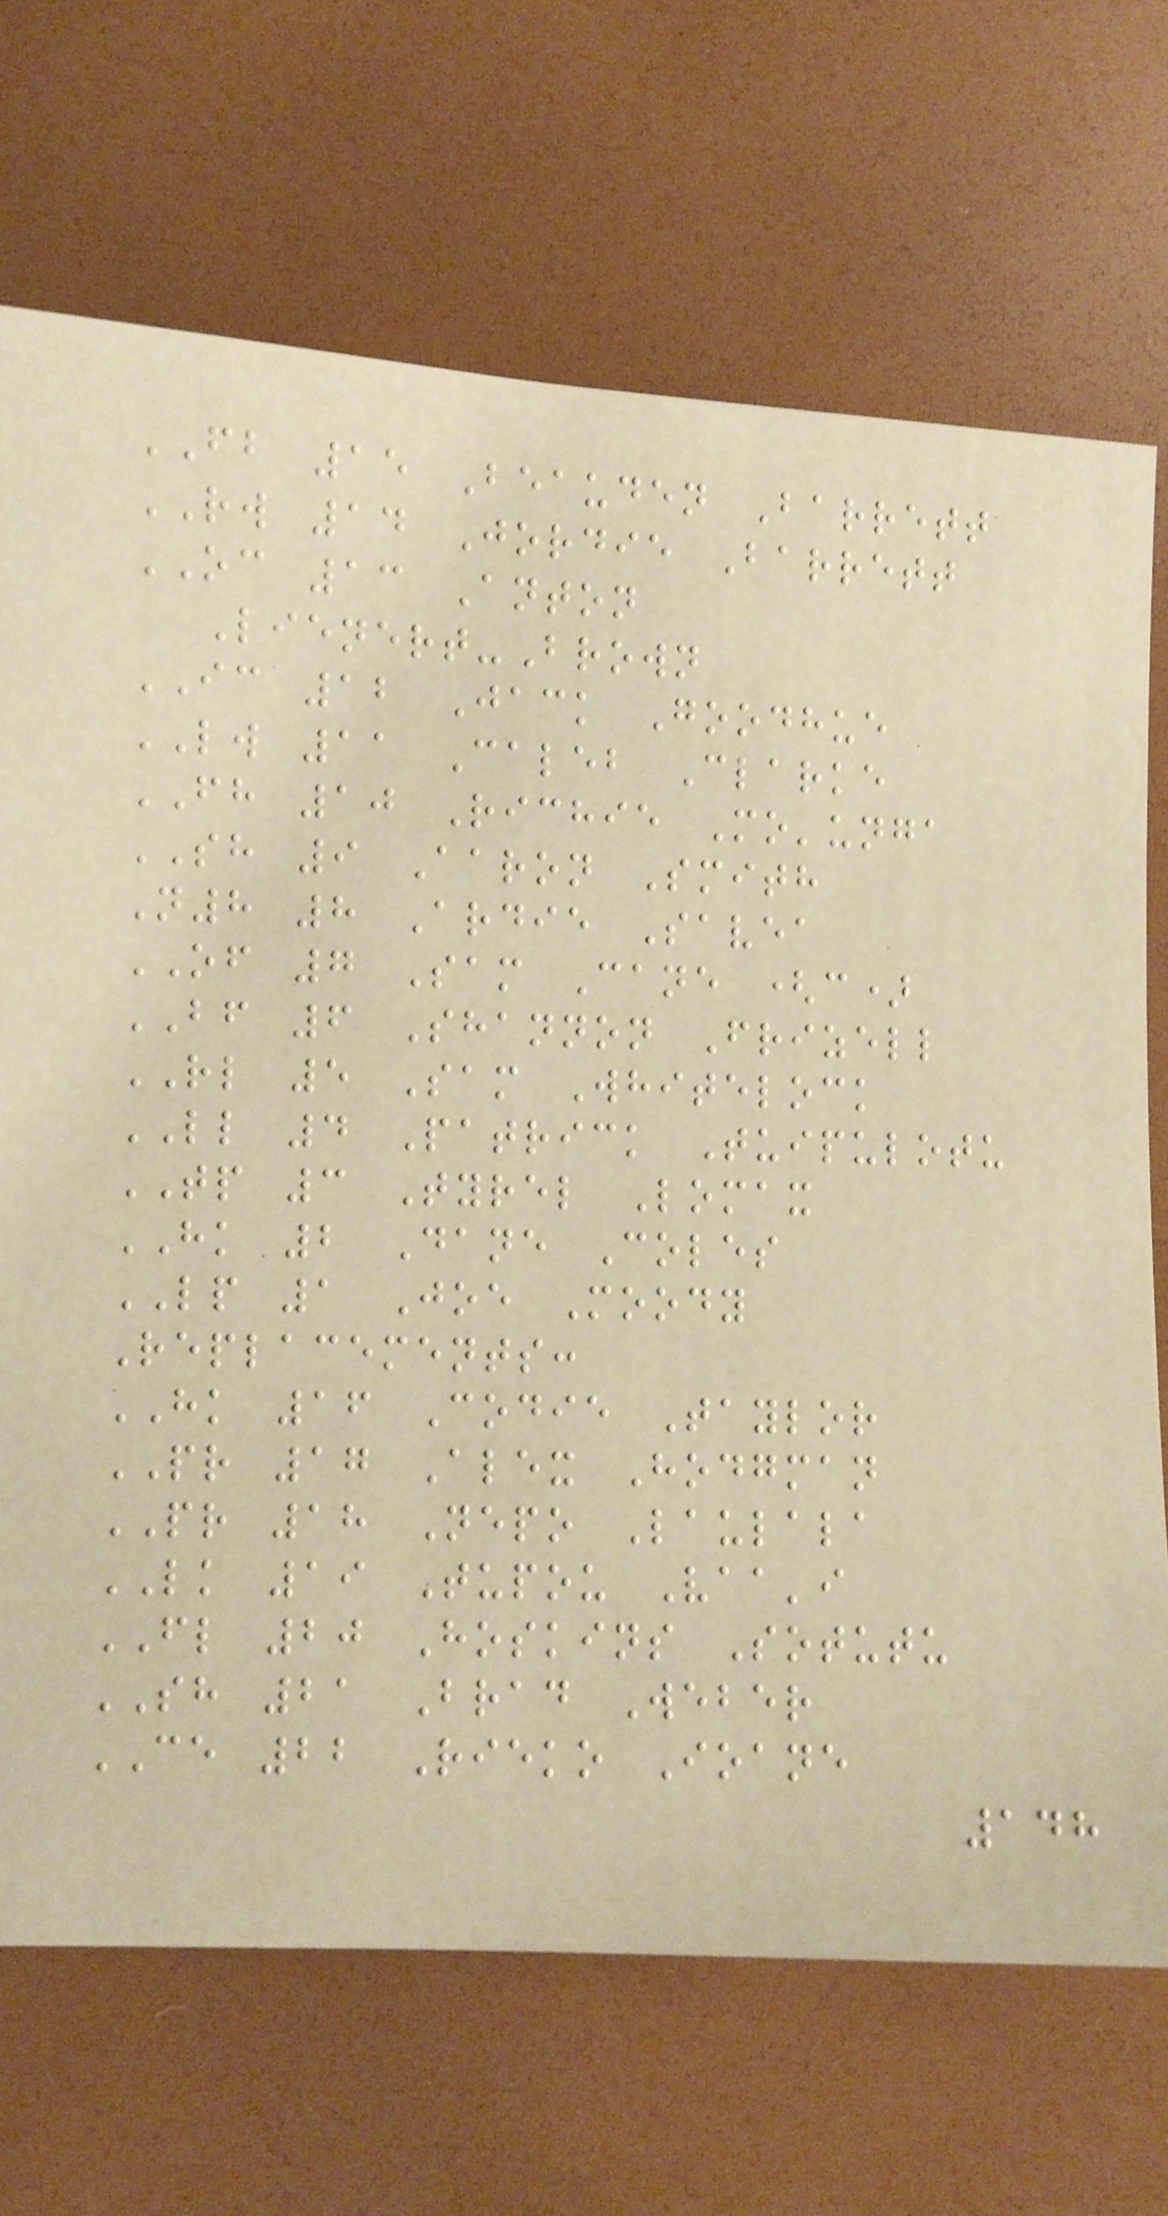FB 15 Beauden Barrett
RW 14 Jordie Barrett
OC 13 Anton
Lienert-Brown
IC 12 Jack Goodhue
LW 11 Caleb Clarke
FH 10 Richie Mo'unga
SH 9 Aaron Smith
N8 8 Ardie Savea
OF 7 Sam Cane (c)
BF 6 Shannon Frizell
RL 5 Sam Whitelock
LL 4 Patrick Tuipulotu
TP 3 Tyrel Lomax
HK 2 Dane Coles
LP 1 Joe Moody
Replacements:
HK 16 Codie Taylor
PR 17 Alex Hodgman
PR 18 Nepo Laulala
LK 19 Tupou Vaa'i
FL 20 Hoskins Sotutu
SH 21 Brad Weber
CE 22 Rieko Ioane
148
